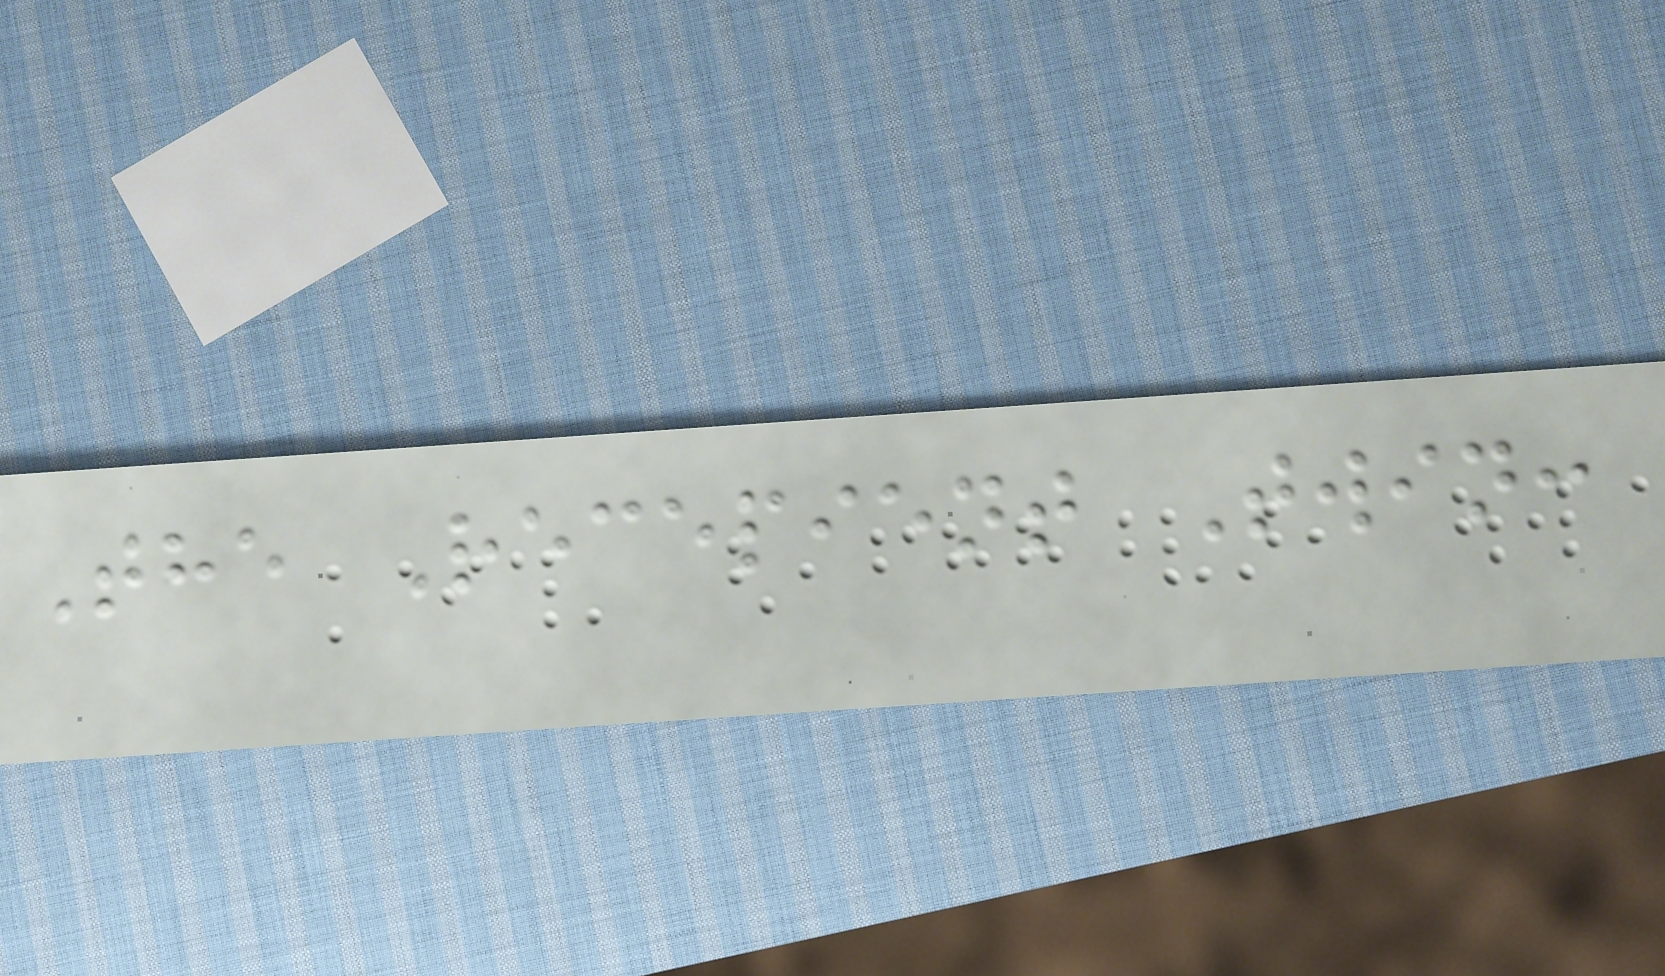The Recepient Twin:
